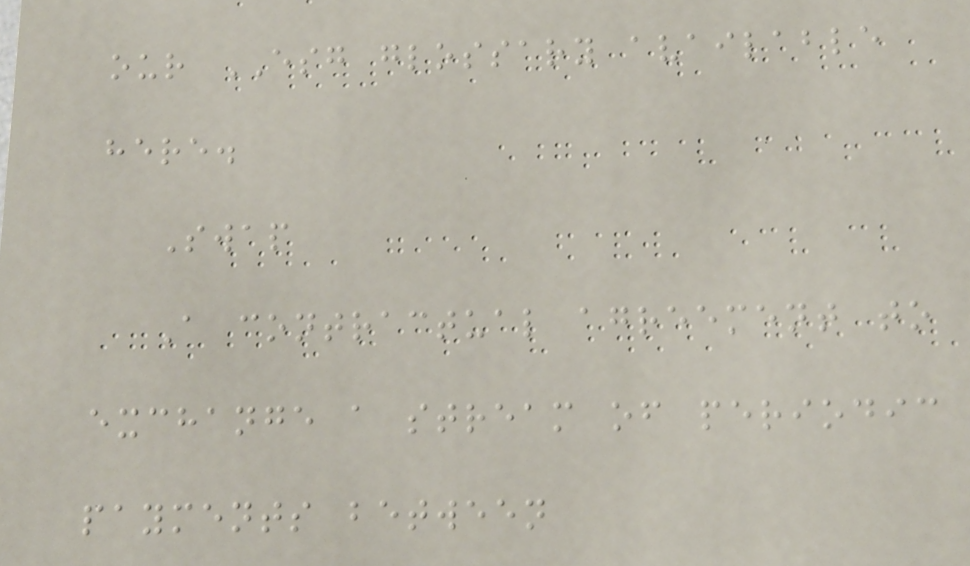our ESG glossary available
here.
Swap
A contractual agreement to
exchange a stream of periodic
payments between
